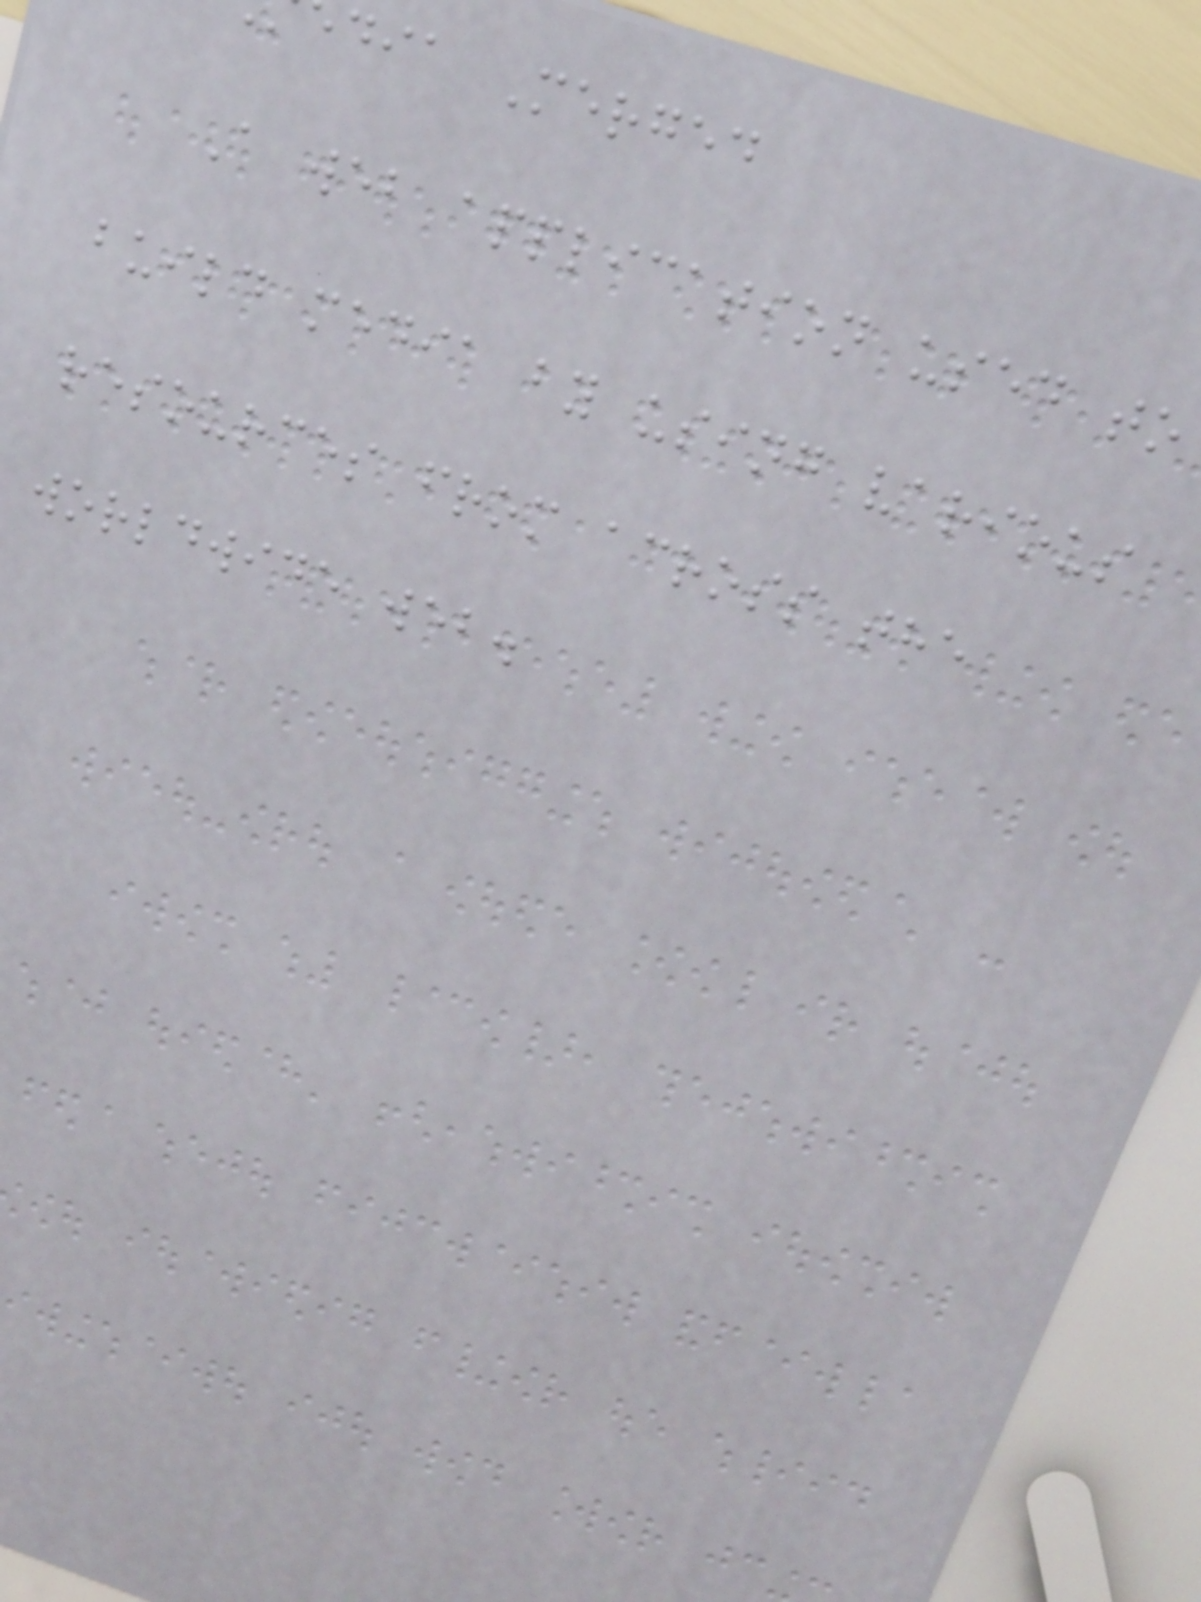dia Merged
A web application used to
build media by using various
resources from across the
worldwide web.
